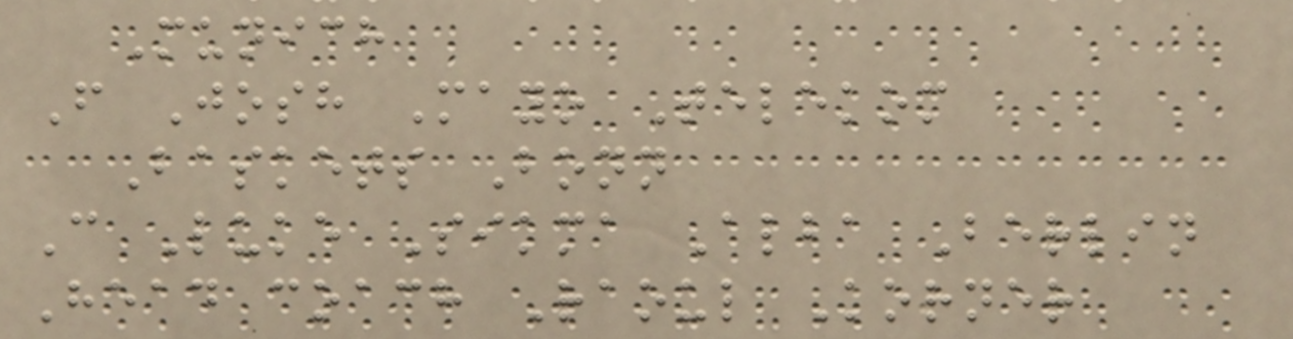Munich
F Josh Mayo Telekom
Baskets Bonn
C Luke Sikma Alba Berlin
Head coach Raoul Korner
